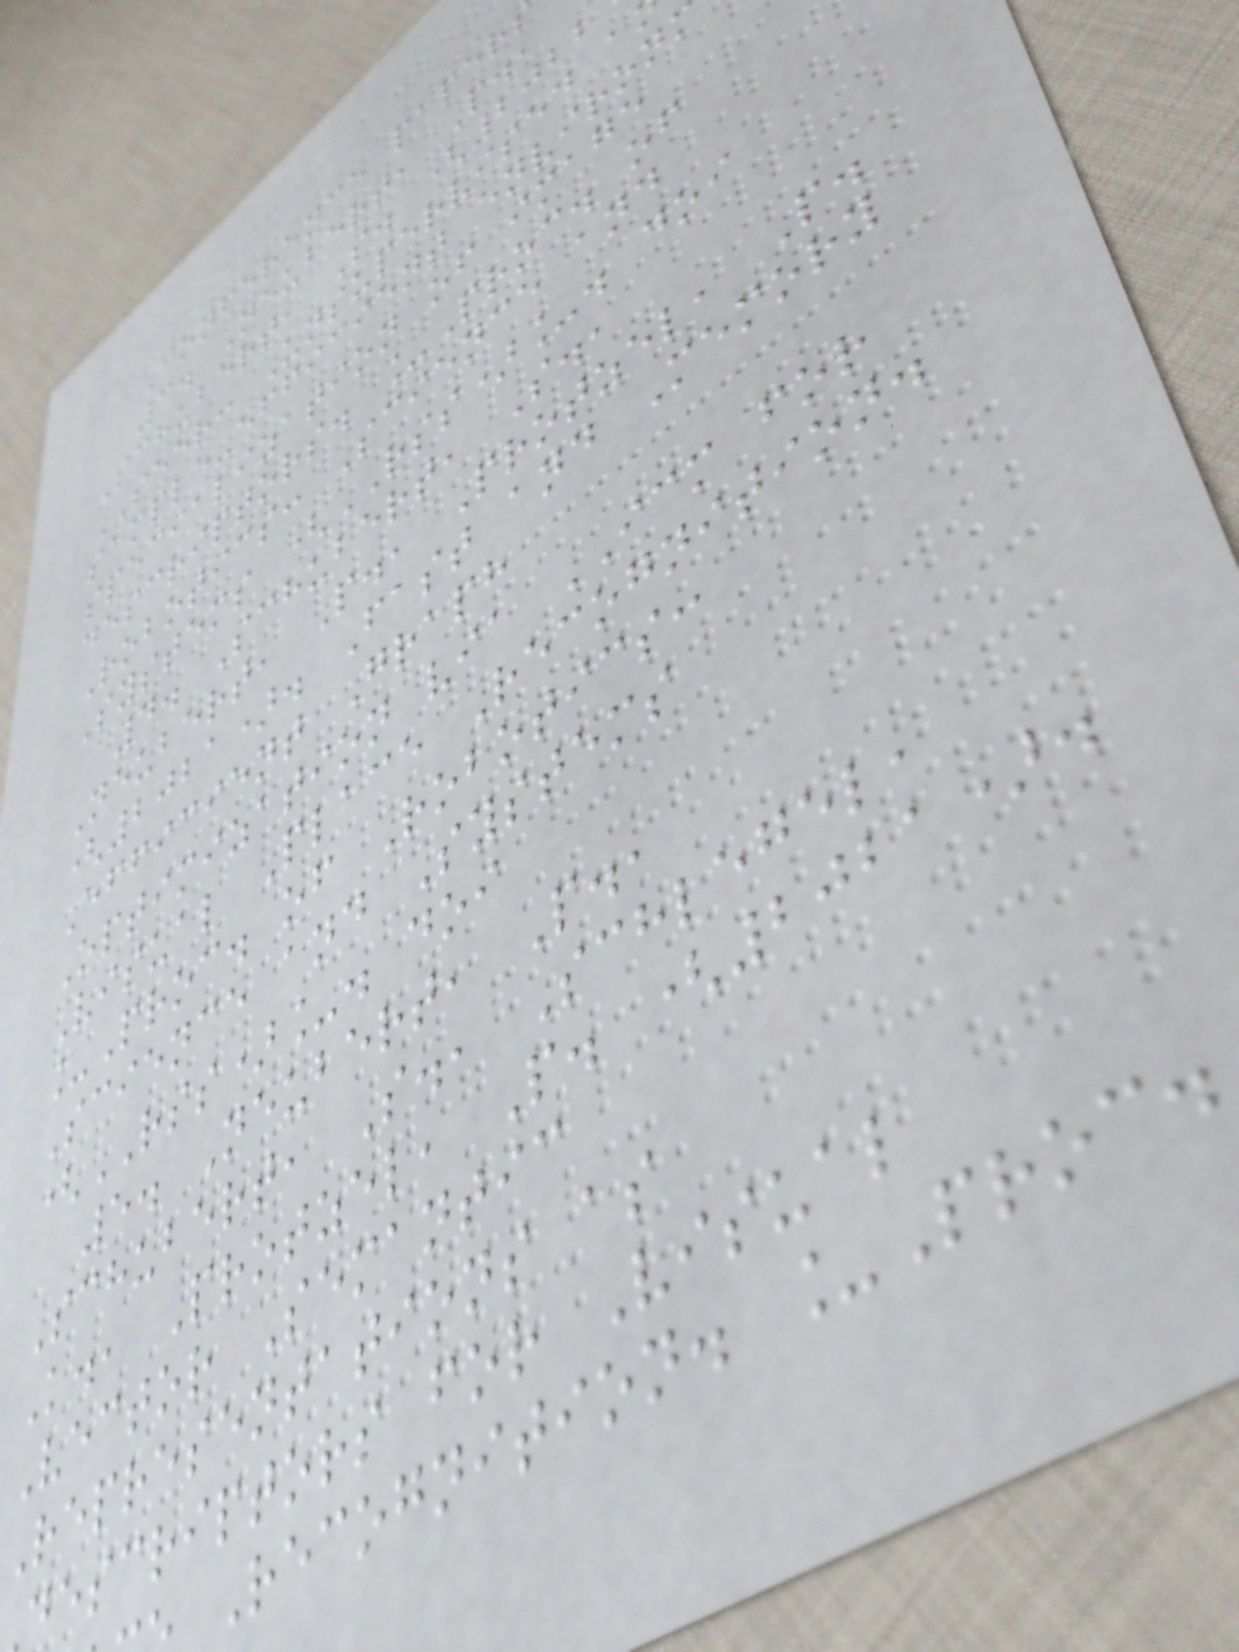Conference paper
3. Neubert, P.,
Schubert, S. (2022
SEER: Unsupervised a
sample-efficient environ
specialization of image
descriptors. _Proc. of
Robotics: Science and
Systems (RSS)_. doi
4. Schubert, S.,
Neubert, P., Protzel, P.
(2021). Fast and Memory
Efficient Graph
Optimization via ICM for
Visual Place Recognition.
_Proc. of Robotics:
Science and Systems
(RSS)_. doi
5. Neubert, P.,
Schubert, S., Schlegel,
K., Protzel, P. (2021).
Vector Semantic
Representations as
descriptors for Visual
Recognition. _Proc.
